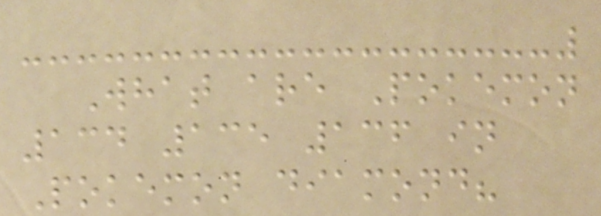What are Pokemon
134 135 136 in
Pokemon diamond?
